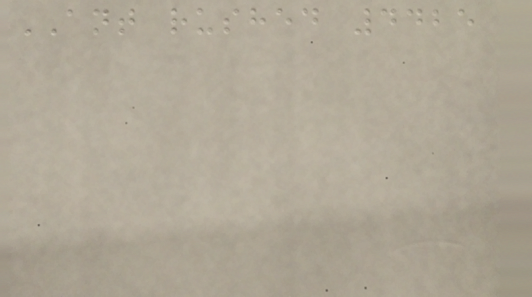ANT rushed 4425
